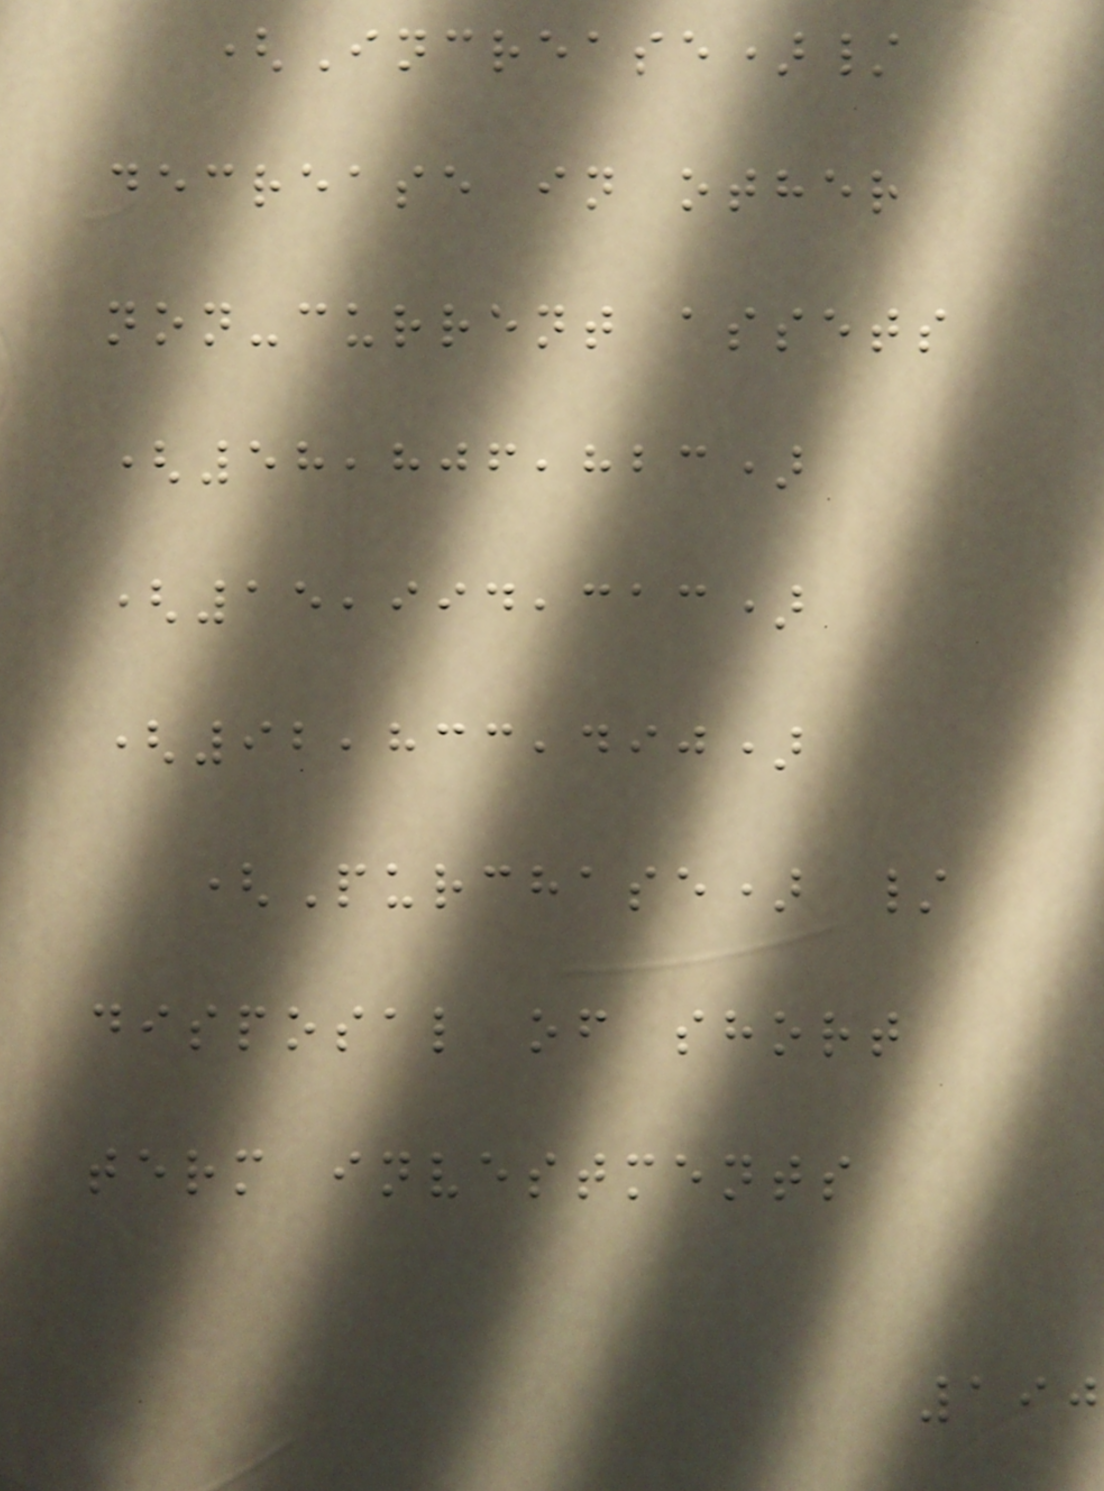(Increase)/
decrease in other
non-current assets
(58,806,823)
(15,994,313)
(92,833,490)
(Purchase) /
disposal of short
term investments
190
